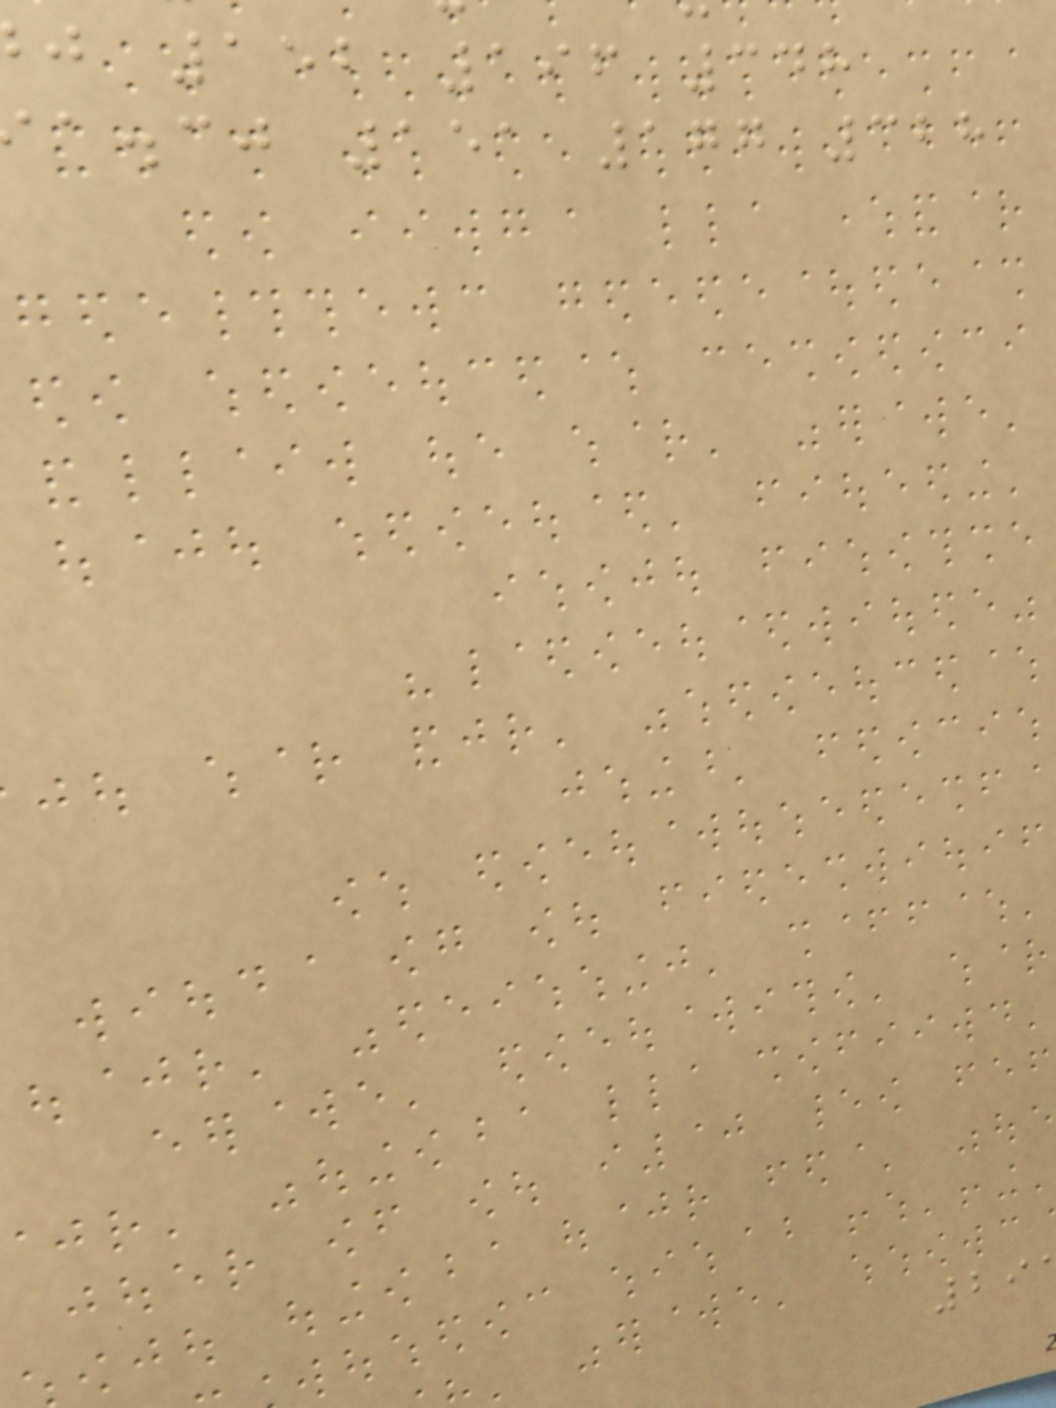j 152 196 348
a.cj 151 177 328
